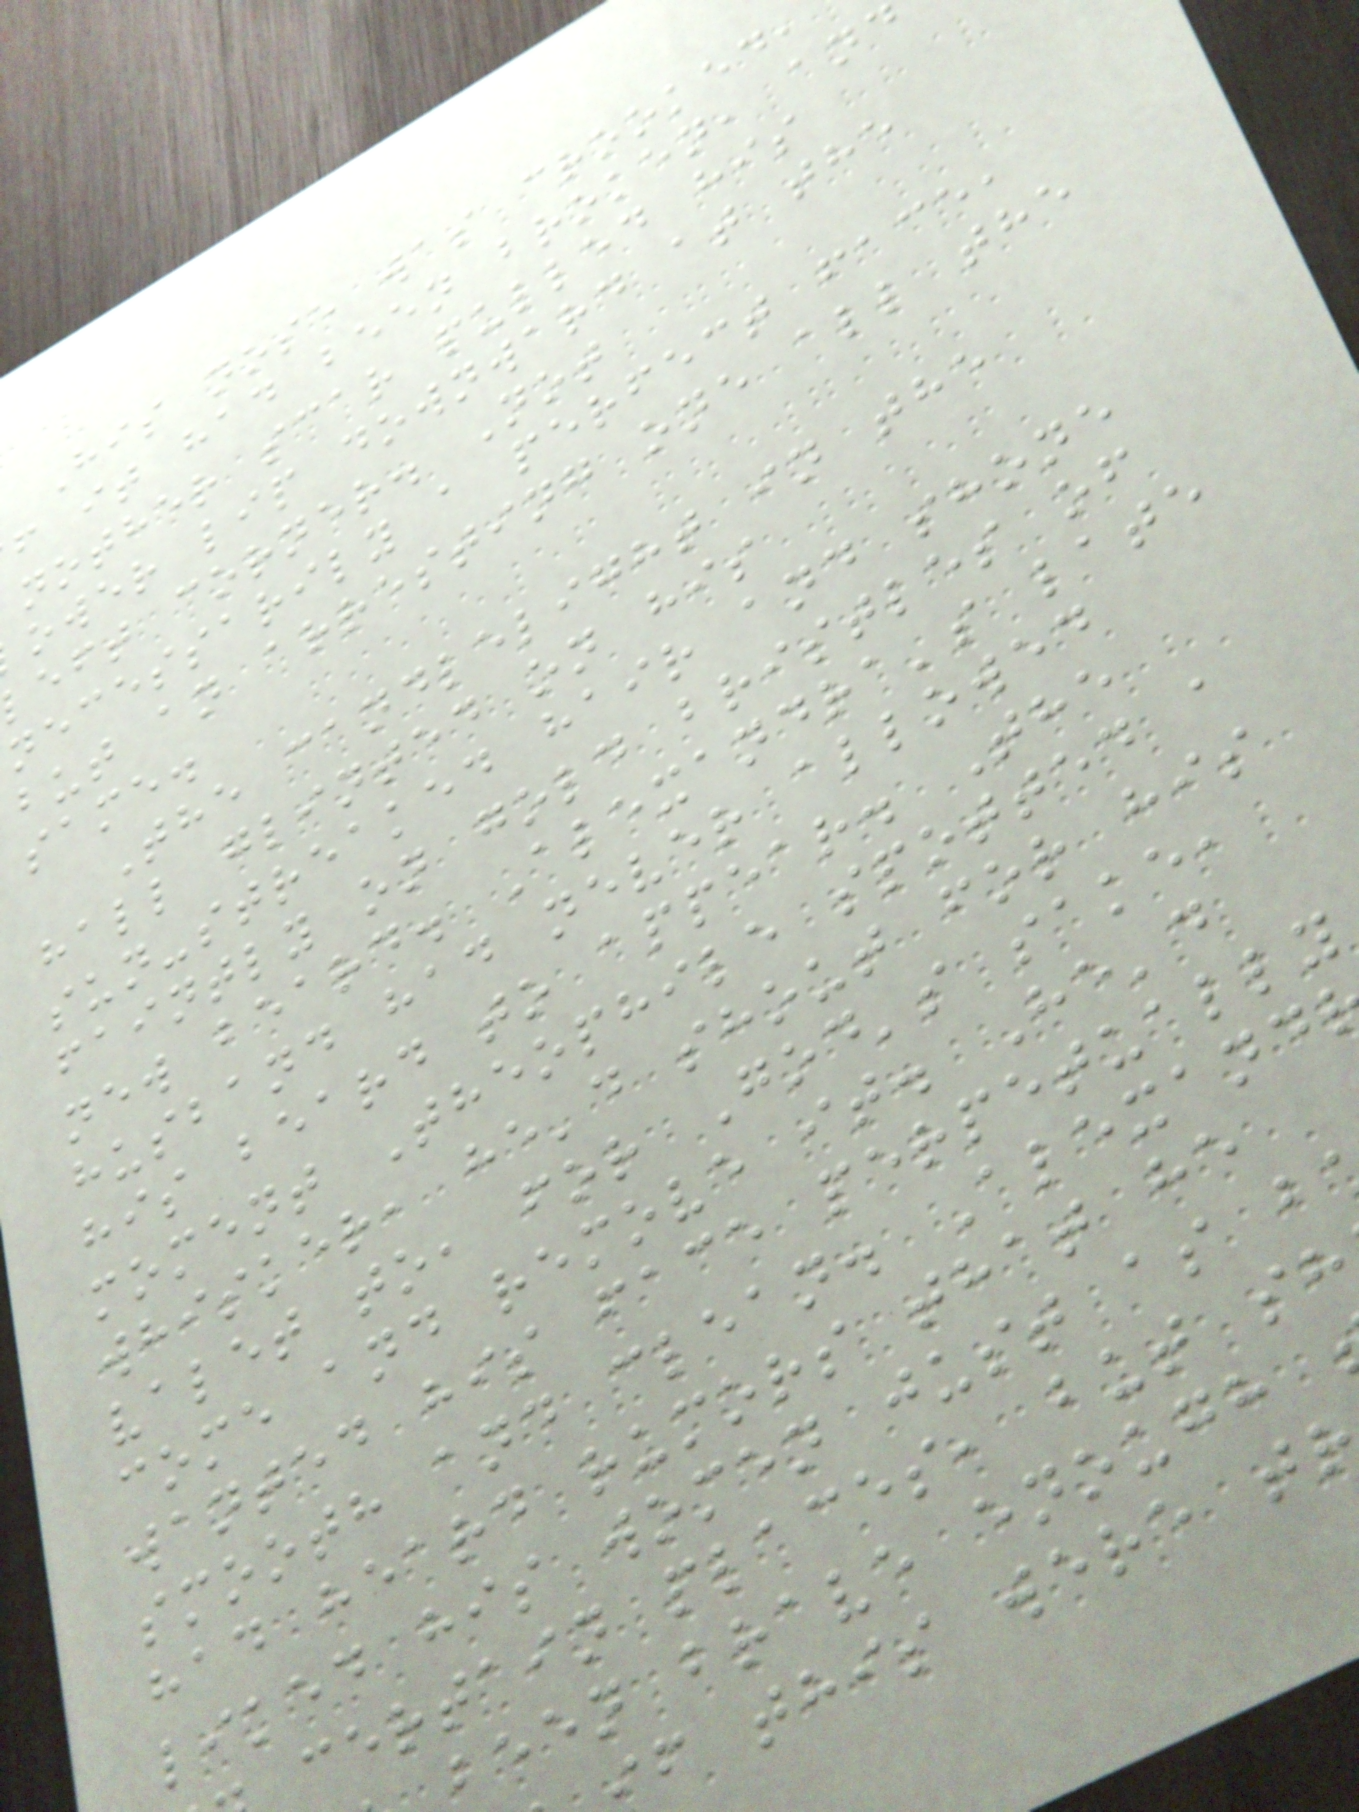His nose was crooked,
f it had been broken, and
nother scar pulled his
ower lip downward at the
left corner. Not
necessarily a perfect face,
but an arresting one all the
same.
The candlelight in the
hall glinted on his
sun-streaked hair and shone
faintly on gold bristles of
new beard. Alexandra's late
husband had never allowed
his beard to appear. The
moment Theophile spotted a
whisker, he'd shout for his
valet to, for God's sake,
come and remove it. He'd
wanted his face perpetually
smooth and clean. Alexand
had heard rumors that he
liked his women just as b
certain places, but sh
been brave enough
f this were tr
